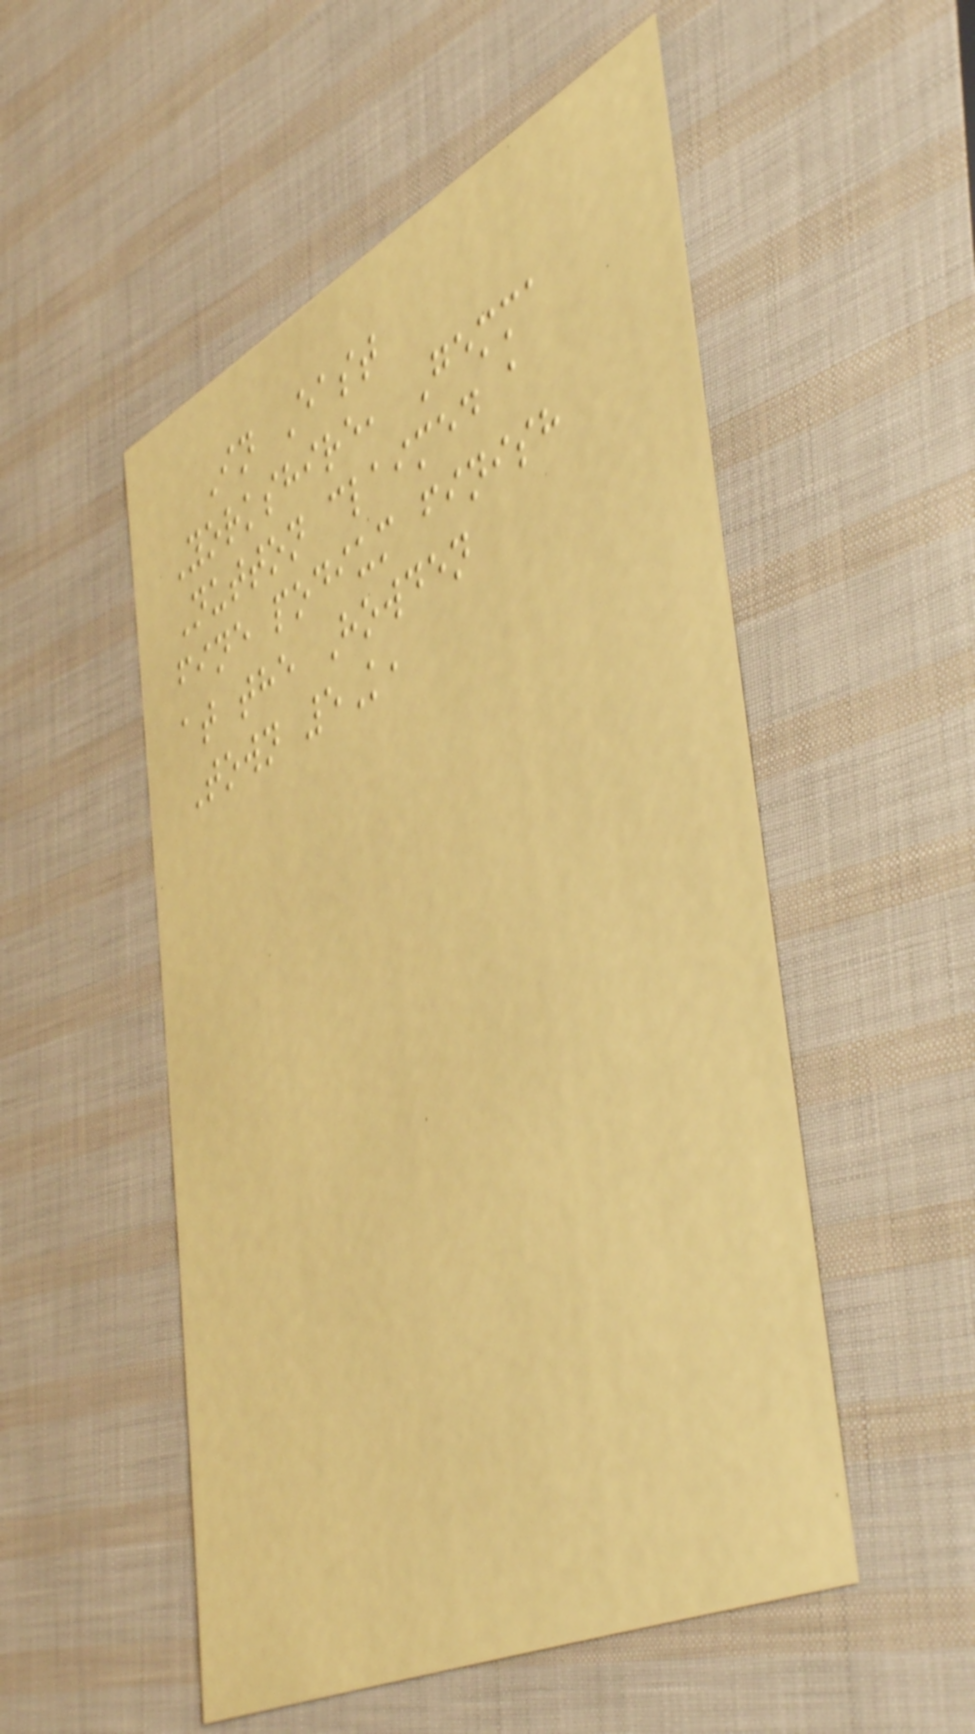In East
Yorkshire, Gemma
Nutton claimed a
fine podium finish
at the Howden
Town 5K,
